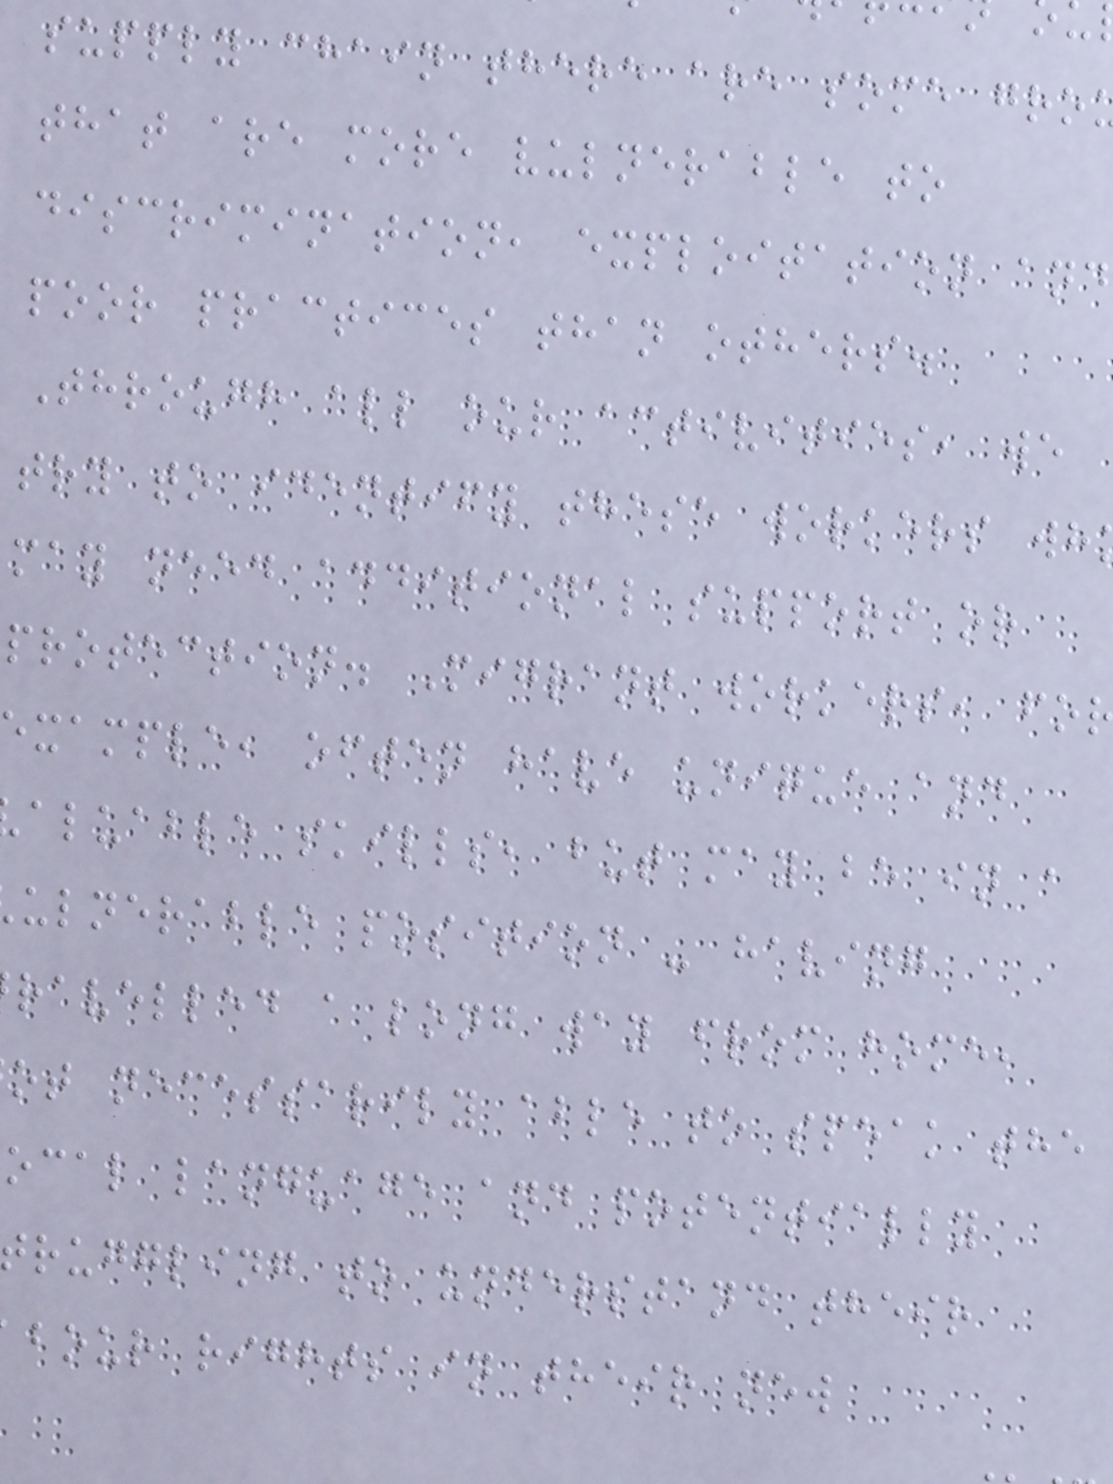supply chain there are some gro
that are more vulnerable to
discrimination, exploitation and
poor practices than others.
Through all our activities, we
try to identify these workers wh
may need additional support or
protection. Migrant workers, fo
example, often have unique and
aluable skills, but may be in a
ulnerable position - having
ravelled a long way from home,
ot necessarily able to speak the
ocal language and potentially
truggling to understand their
bour rights in their new
